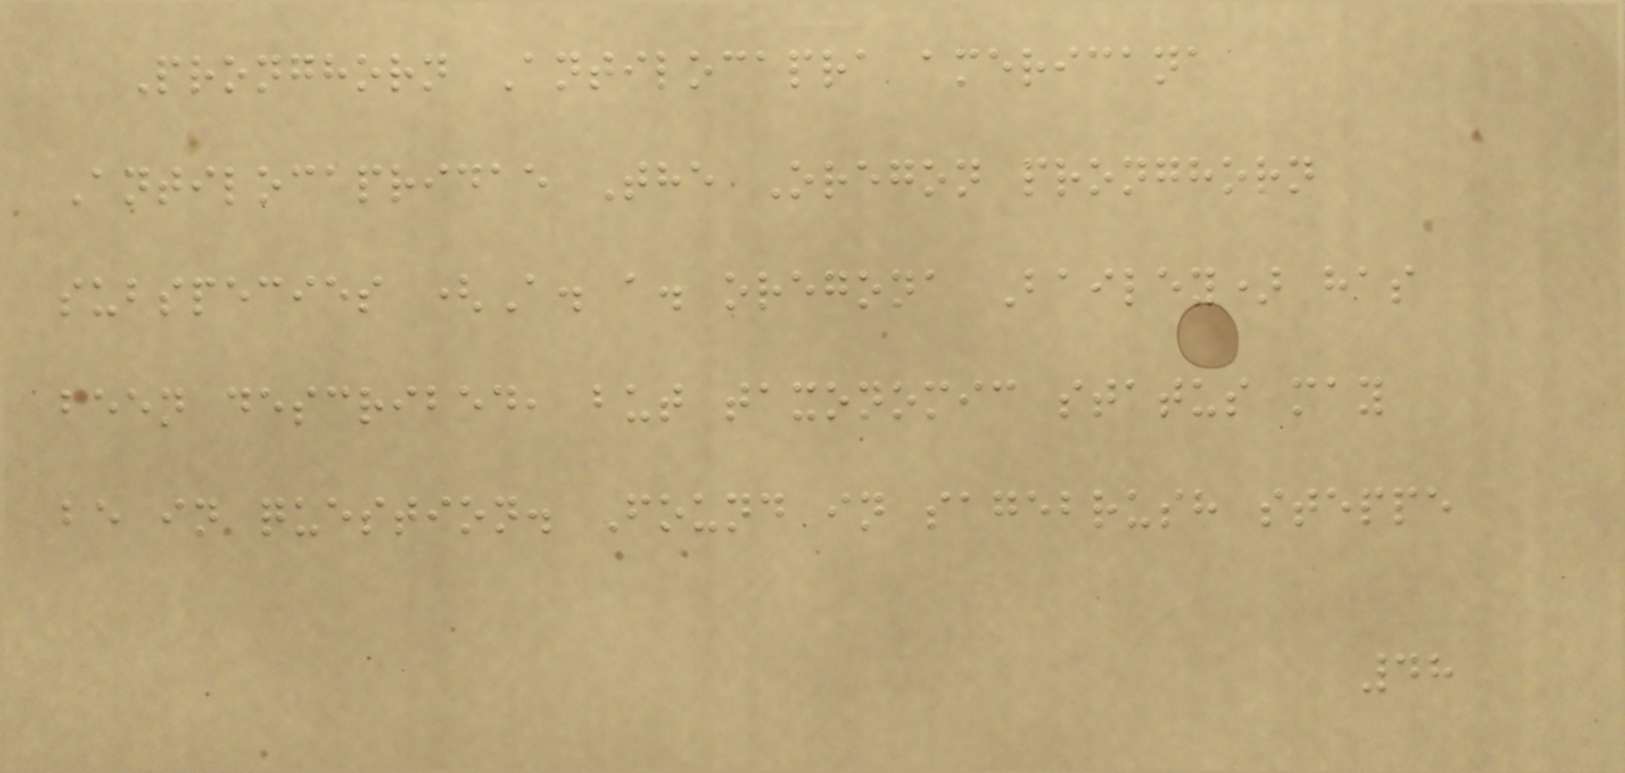Pronghorn Antilocapra americana
Antilocapridae The Oregon pronghorn
subspecies (A. a. oregona Bailey) has
been described, but taxonomic status may
be in question. Found in sagebrush steppe
48
